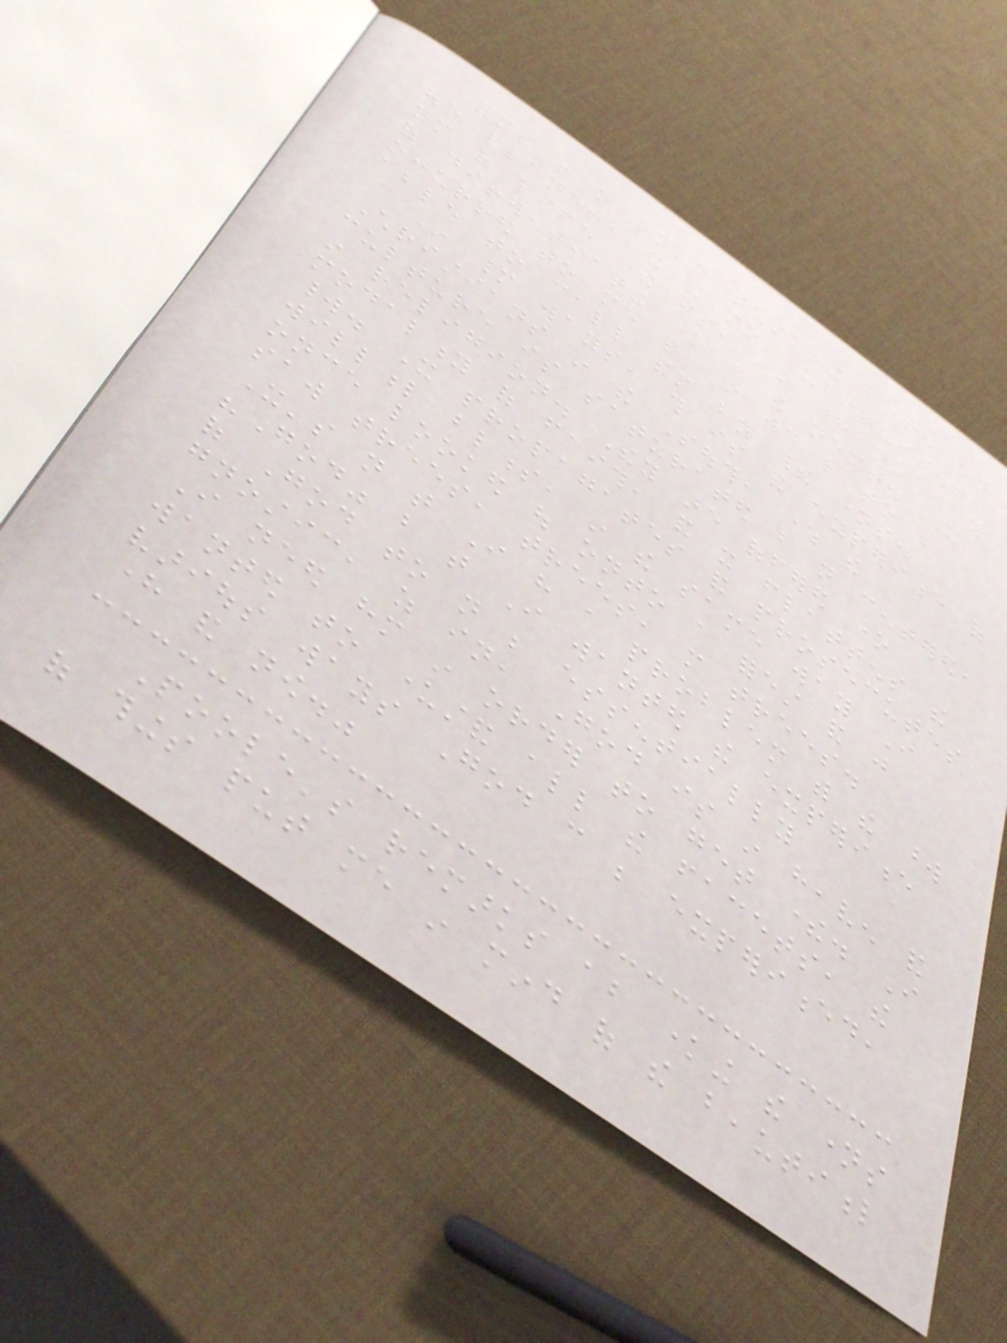forms were not only sustaining life on
our planet, and the most ubiquitous
form of life there is, I had no way
of differentiating one from the next. It
occurred to me that I would like to be
able to call them by their names.
In many ways, this is the experience of
Christians in the South, where the
culture is saturated but not centered,
in religion. They are offered one
modality of faith, and it flattens the
world. It propagates and prosecutes
willful blindness, in the same way I
once looked out onto a forest and just
saw trees, trees, more trees.
It's not that I have a problem with the word
"God" but that I wanted the experience
of God to not be essentially
gnostic, as in, God is in heaven and
I need him in order to get there. I
wanted to understand all the facets, the
various ways God can be experienced,
here and now."
Poole's remarks about knowing the names
of things put me in mind of the beautiful
